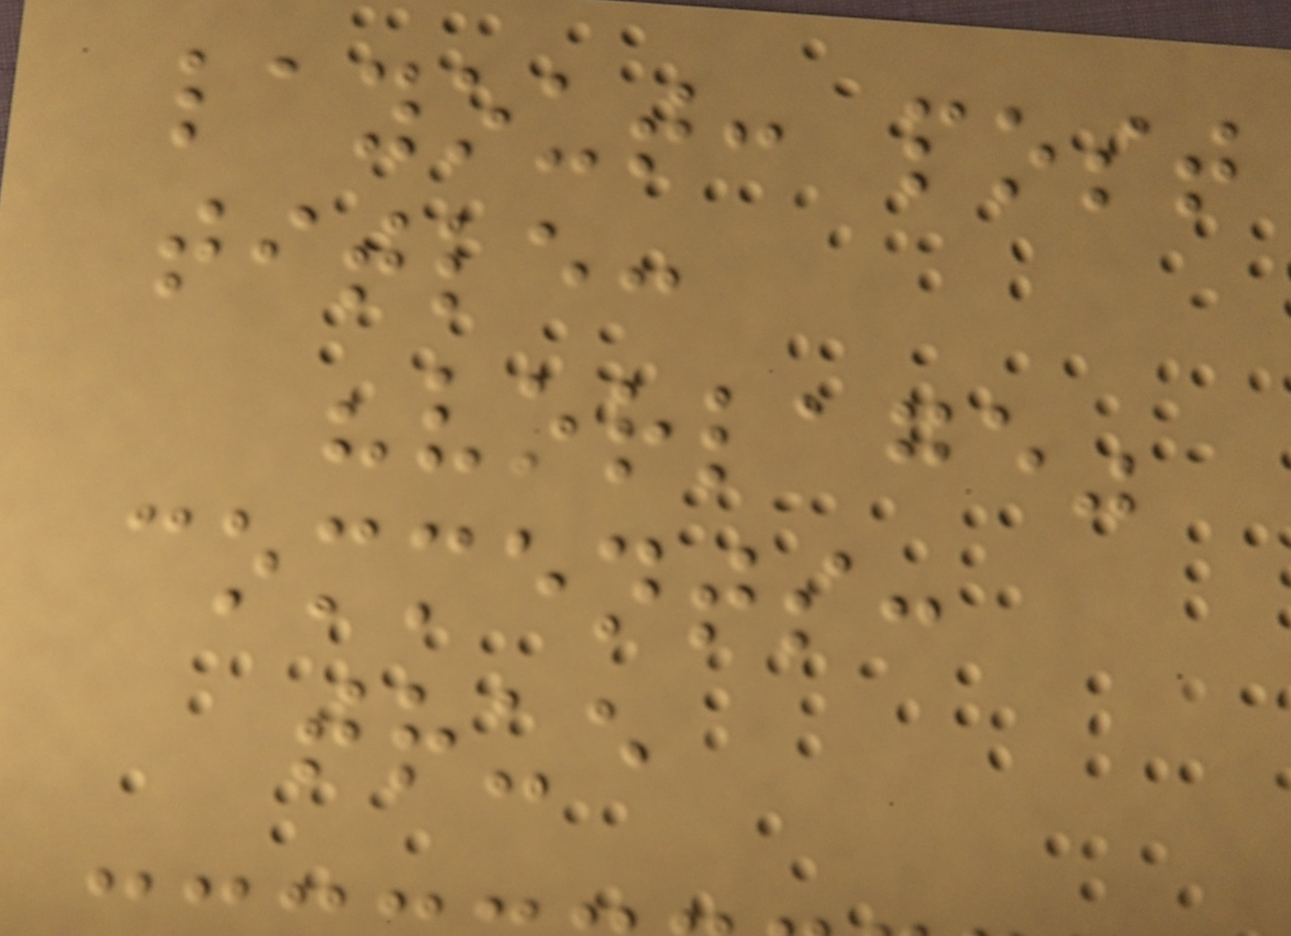layout: post
title:
"vorlage"
comments:
true
